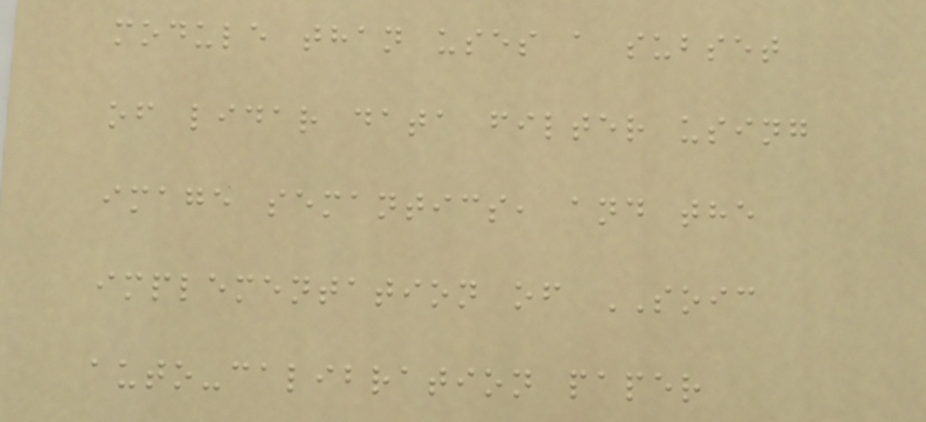module than uses a subset
of lidar data filter using
image semantics, and the
implementation of SOIC
auto-calibration paper
